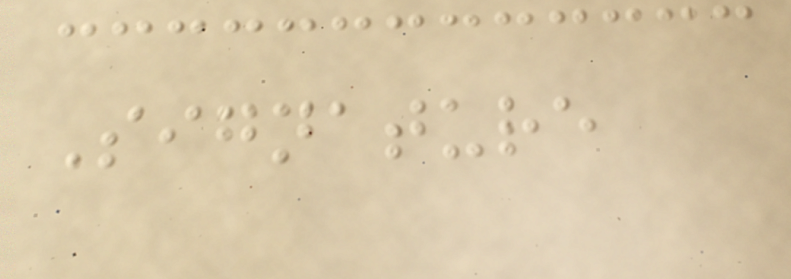Signature
